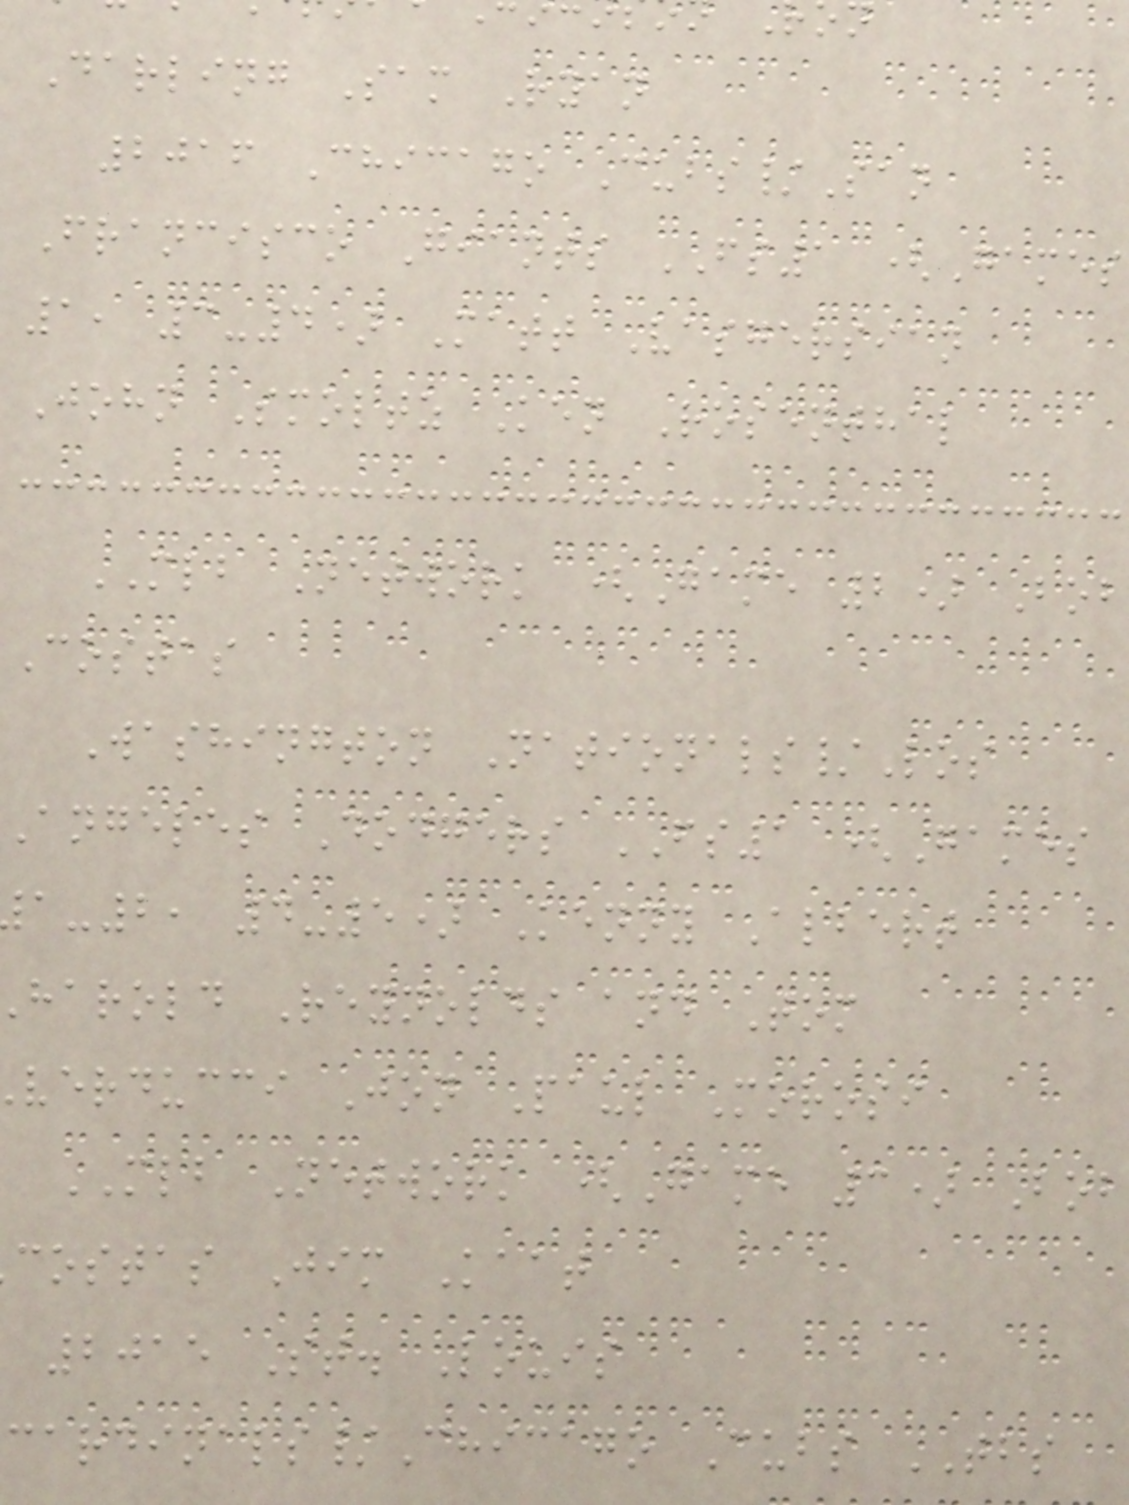Darling Sam Ryan
2016 Chicago Cubs/San
Francisco Giants FS1 (Games
1, 3-4) Matt Vasgersian
John Smoltz Ken Rosenthal
MLB Network (Game 2) Bob
Costas
Washington Nationals/Los
Angeles Dodgers FS1 (Games
-2, 4-5) Kenny Albert
harold Reynolds and Tom
verducci Jon Paul Morosi
MLB Network (Game 3) Bob
costas Jim Kaat
2015 St. Louis
ardinals/Chicago Cubs TBS
